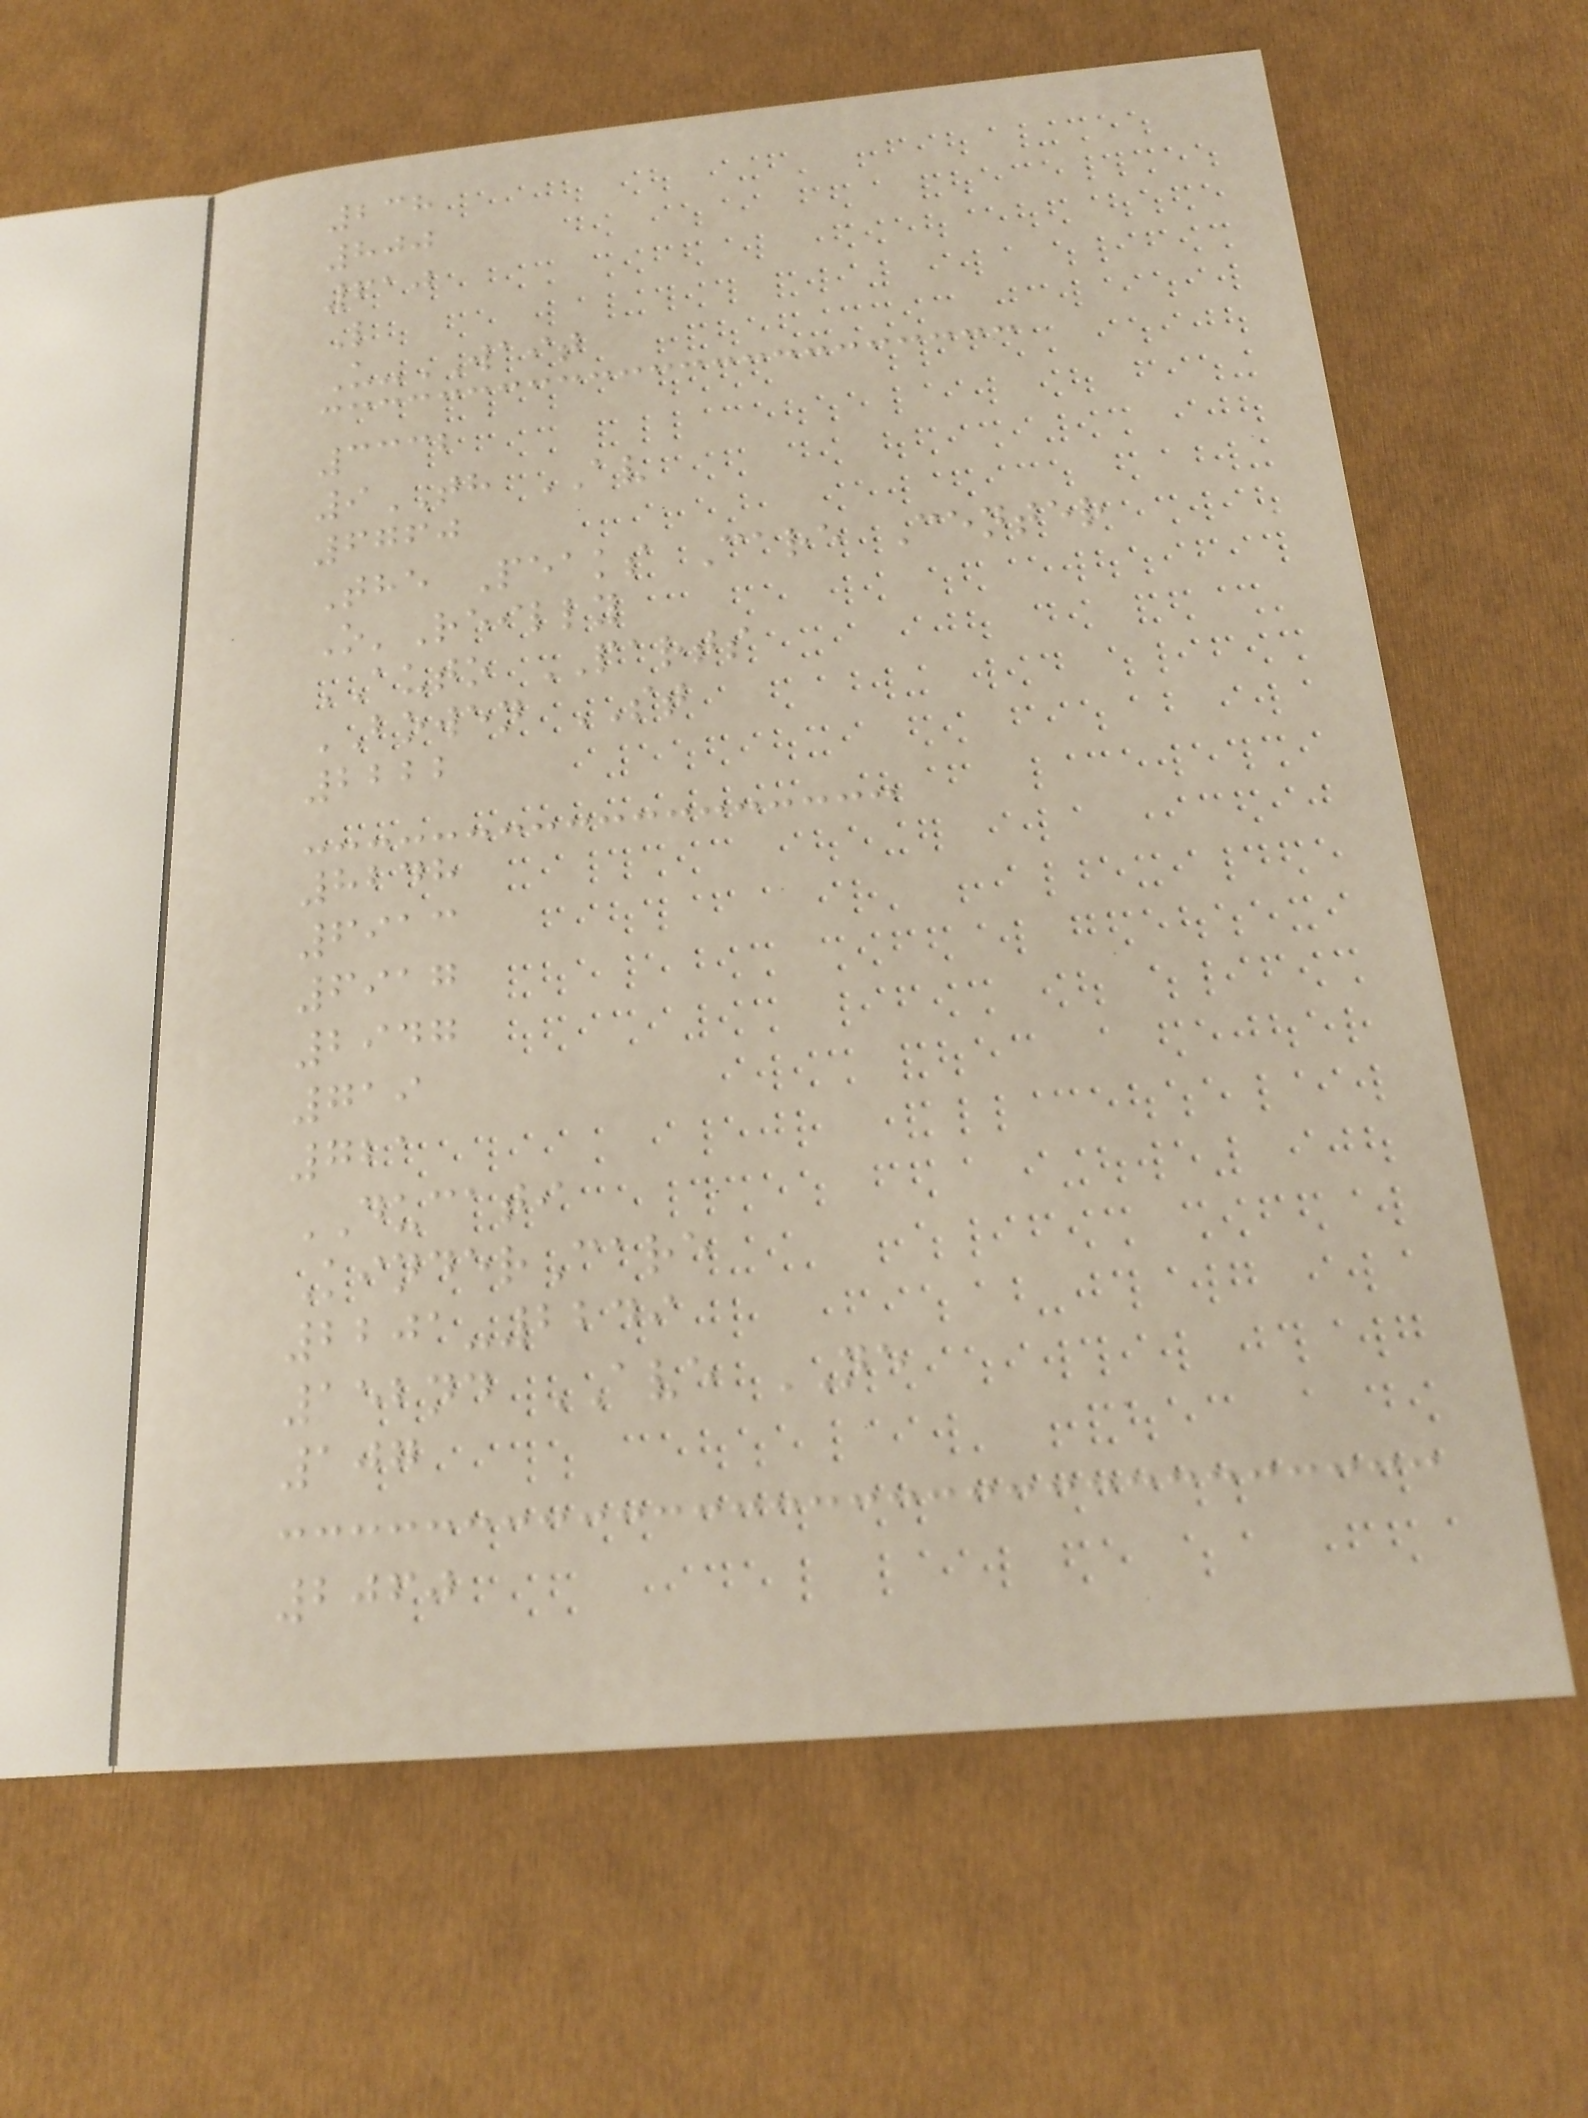238
800
610
L
U-WAIT
3332
9TH AV
6760
The Peaks Care Center
O'Reilly
AUTO PARTS
BOWEN ST
2222
8248
6913
6917
2947
719
721
DUCATI
KinderCare
2201-2249
152nd AVE NE
107
2060
